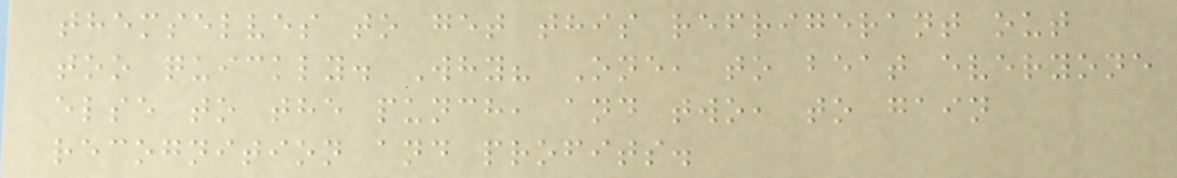themselves to get this refrigerant out
too quickly. Why? One, to beat everyone
else to the punch, and two, to gain
recognition and profits.
